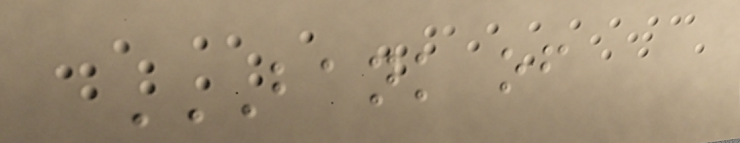BANK OF
